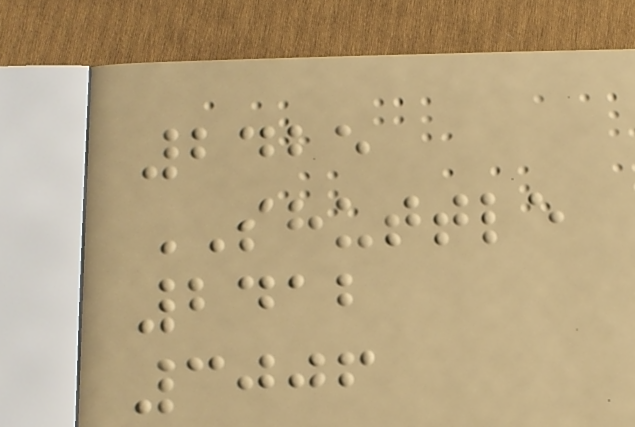2425
SHUTTLE
2412
3006
